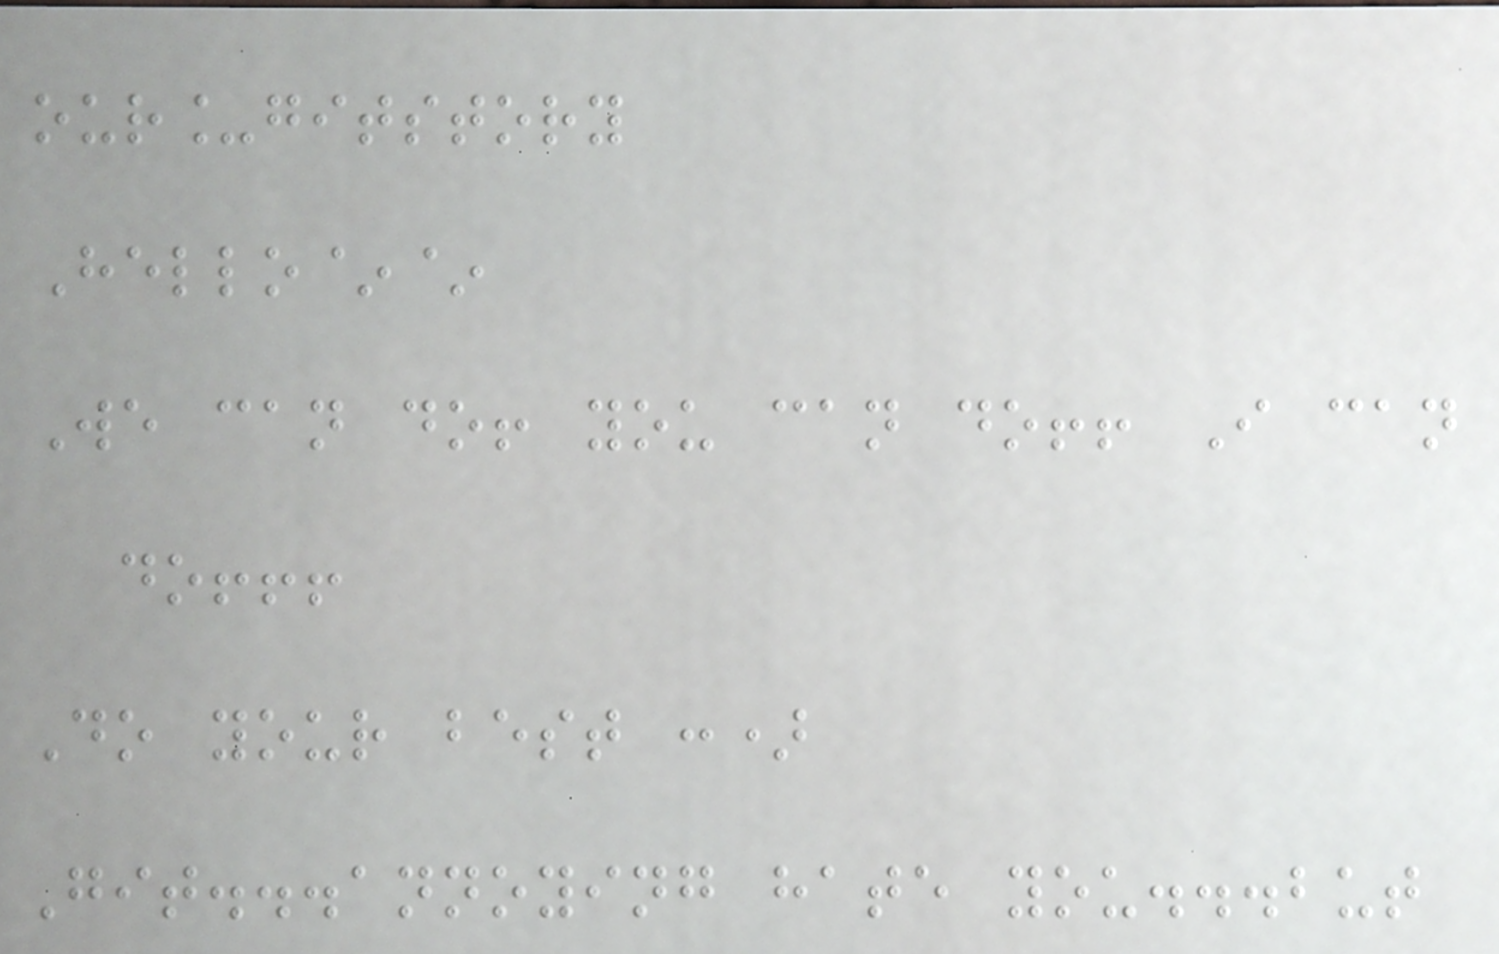our_gitstory
Hello~~
We can do! you can do!! I can
do!!!
Do your best :)
Git...annoying hate you...but
